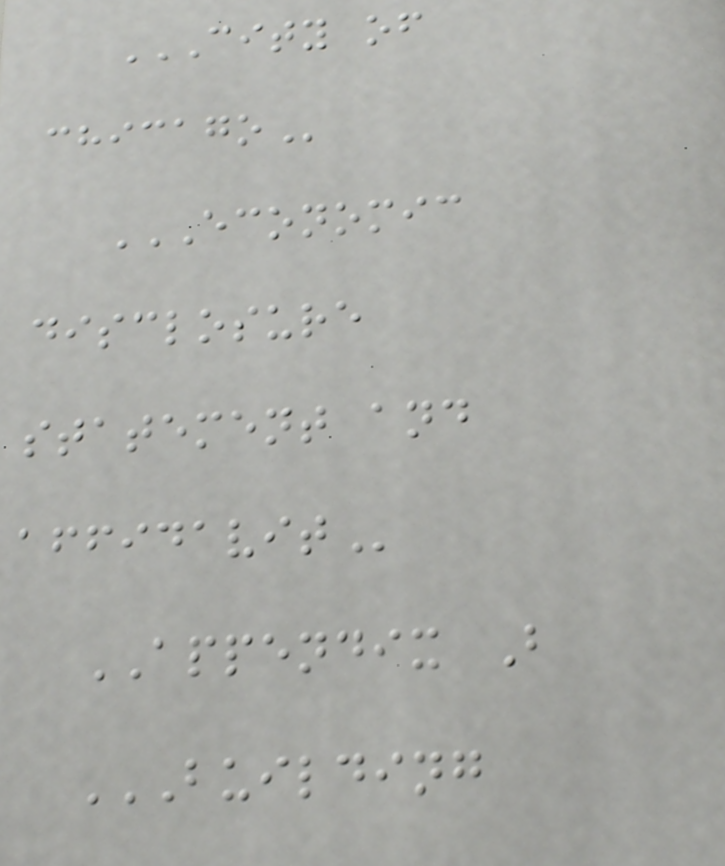CITY OF
CHICAGO
ECONOMIC
DISCLOSURE
STATEMENT AND
AFFIDAVIT
APPENDIX B
BUILDING
